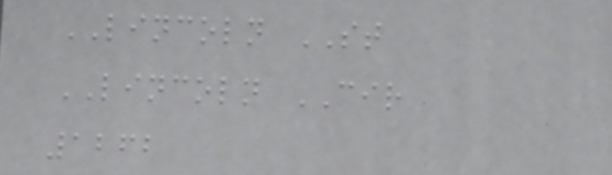LINCOLN ST
LINCOLN CIR
1262
